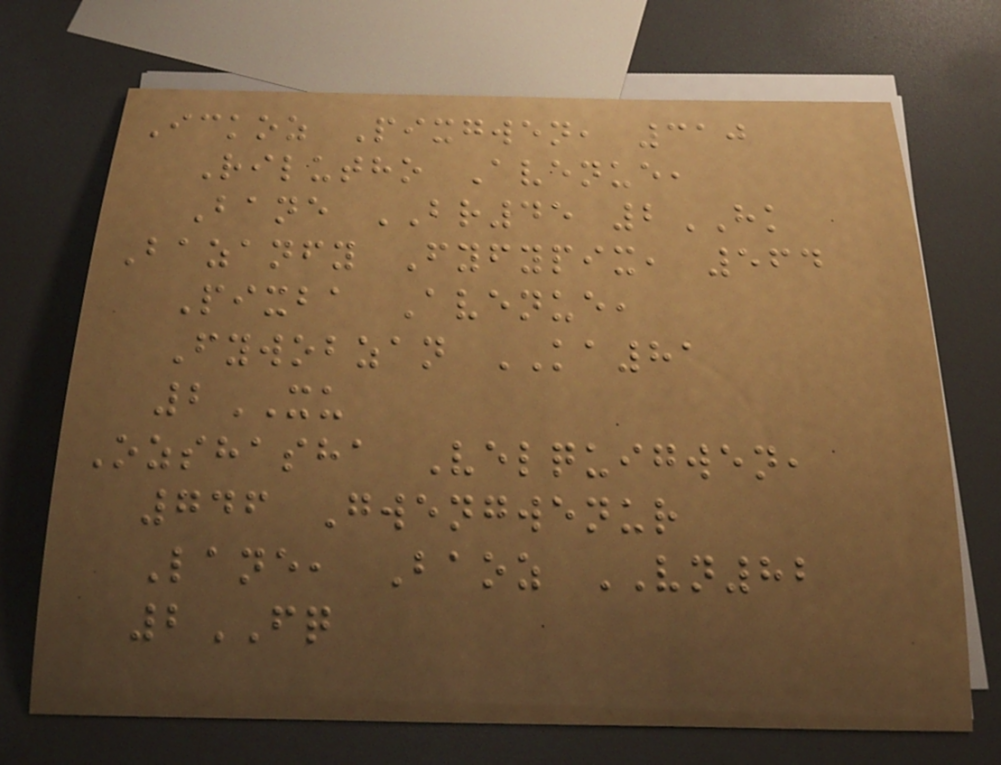Ickoz Pixgwen, 310
Rilutho Avenue,
Bane BR45 2HK
Bazanfy Fyfypix, 564
Pixba Avenue,
Fywobzan KA81
2XU
Ozshasha Velquigwen,
746 Gwengwenur
Lane, Baoz VN82
2FQ
